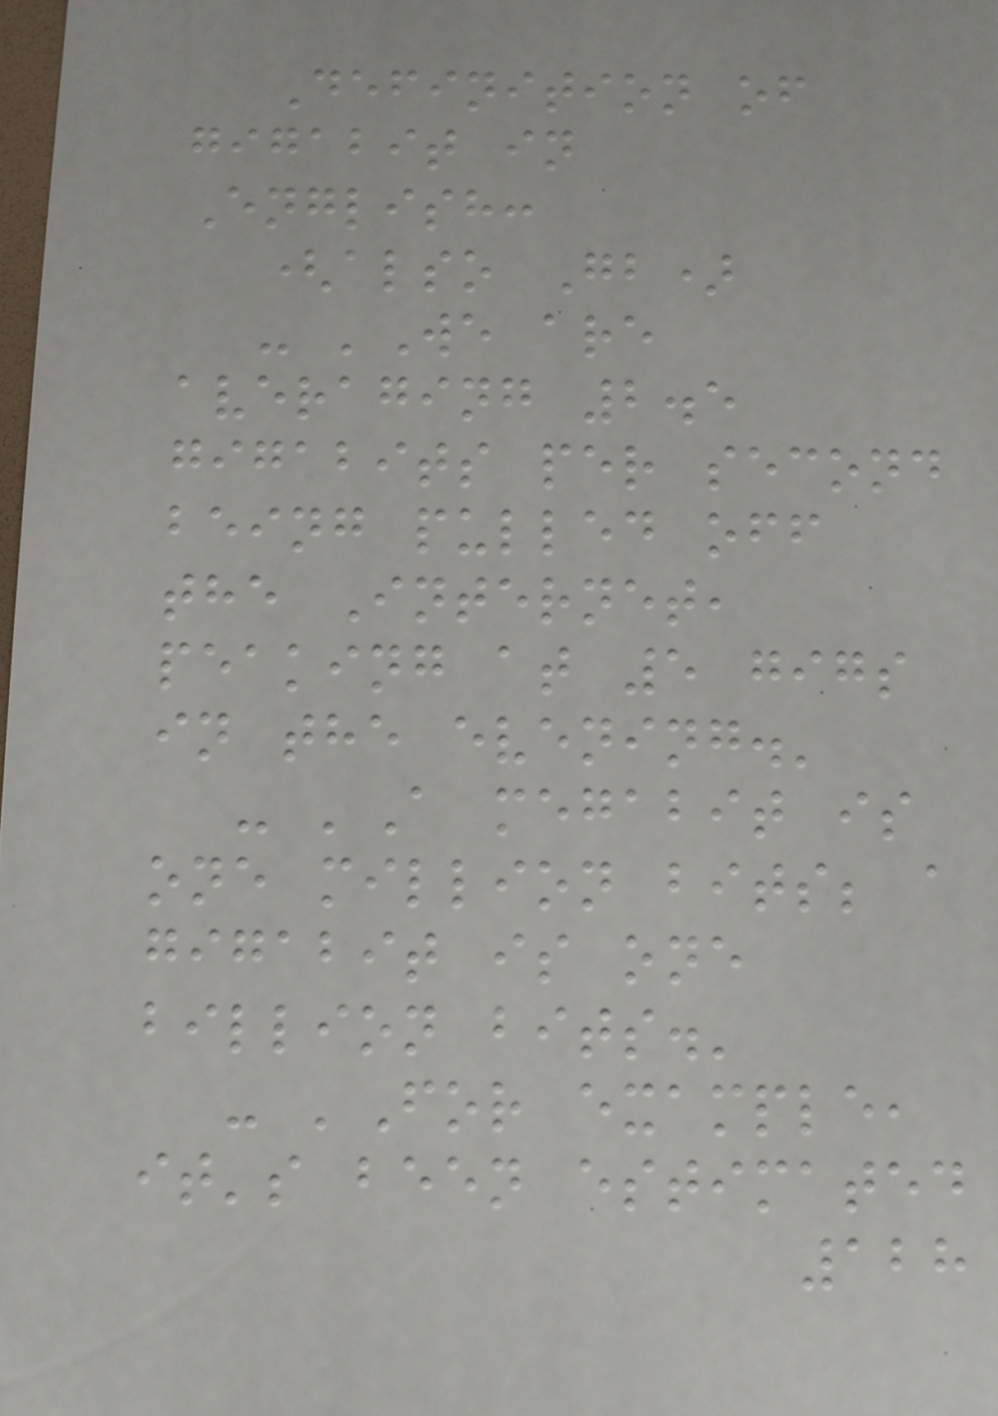Definition of
gigabit in
English:
(also Gb)
- 'We are
averaging 2.5
gigabits per second
being pulled off
the Internet,
peaking at 5 gigs
in the evening.'
- 'A megabit is
one million bits; a
gigabit is one
billion bits.'
- 'For example,
it's been estimated
128
